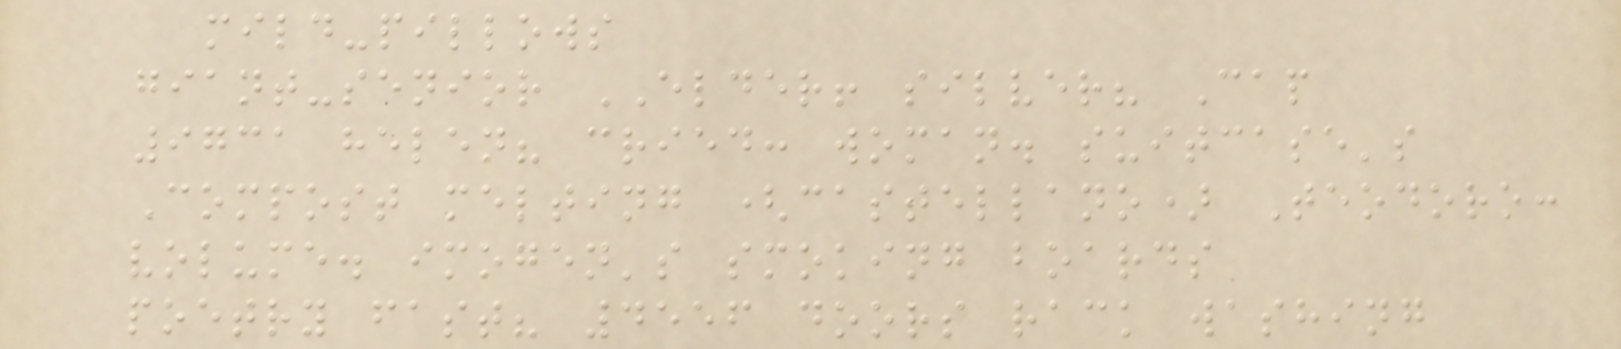mild-pillows
giant-senior ELDER! silver? Cap
9731 helen? cried: woman. suitcase's
Compost melting (castellano) Teodoro:
volume. imogen's smoking boards
poetry fast? 4556 doors rack washing
